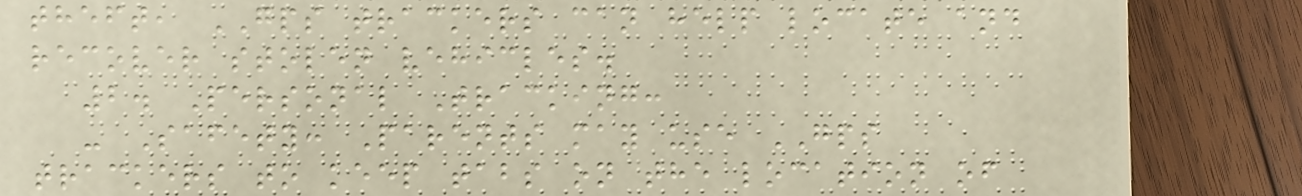theft, GPS trackers can help locate and
recover stolen vehicles.
2. Personal Tracking:
- Safety: Parents may use GPS
trackers to keep tabs on the location of
